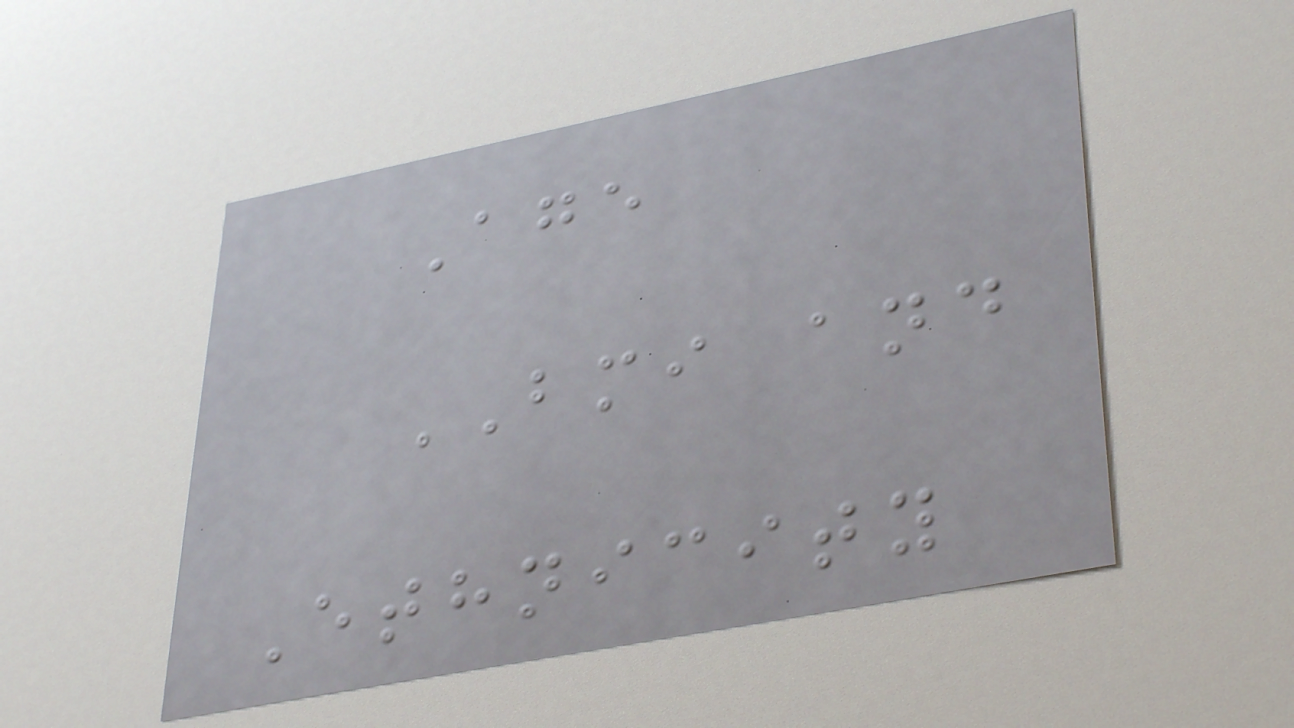Age
BMI and
Ethnicity
